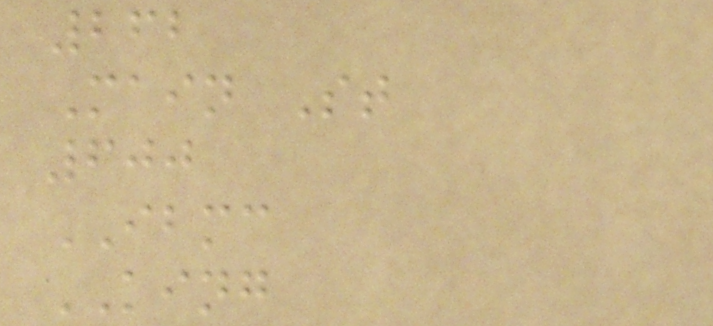262
Main St
600
IBMC
KING
